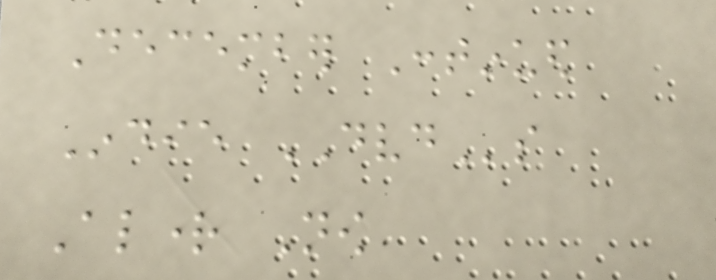December Continued
Indie DVDs
Alright Now
